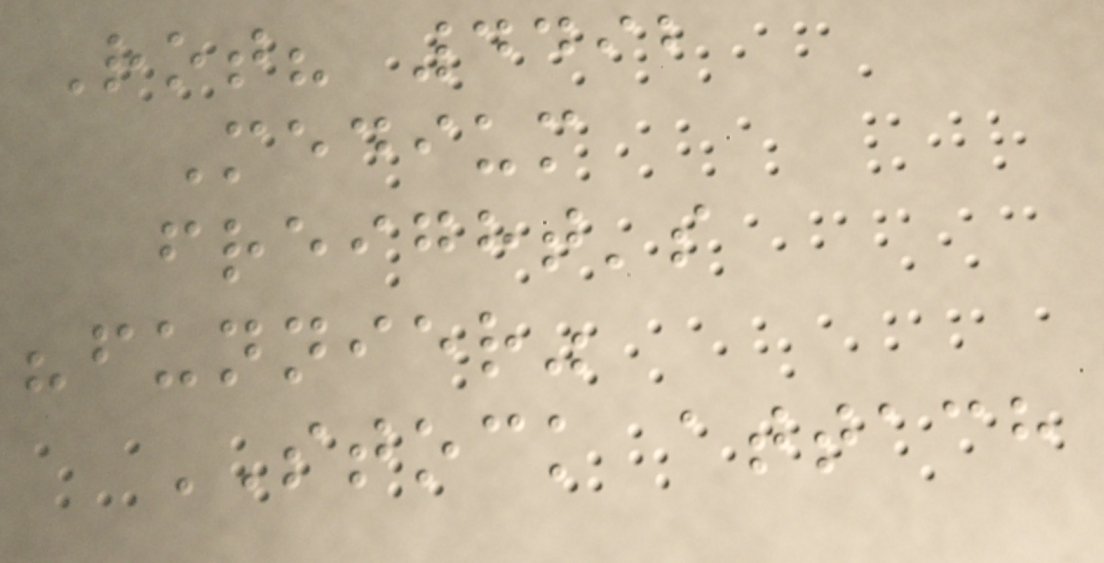Rot? 4492
Medium
freight's
"funnier"
STOCK attach
